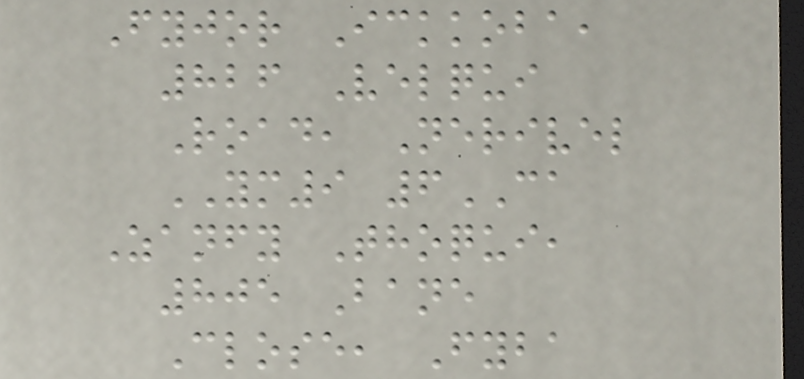Fyjor Ickkoba,
826 Velqui
Road, Nerivel
YM9 6CA
Zanfy Thoqui,
805 Bane
Close, Fyba
